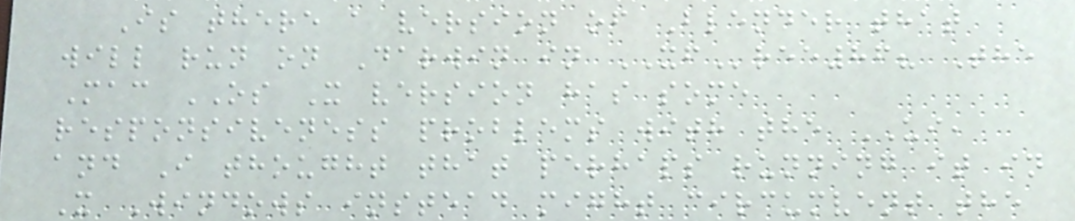Is there a version of Blender that
will run on Darwin in XFree86? The
Mac OS X version has some
responsiveness problems with the UI,
and I thought that perhaps running it in
X Windows instead might circumvent the
